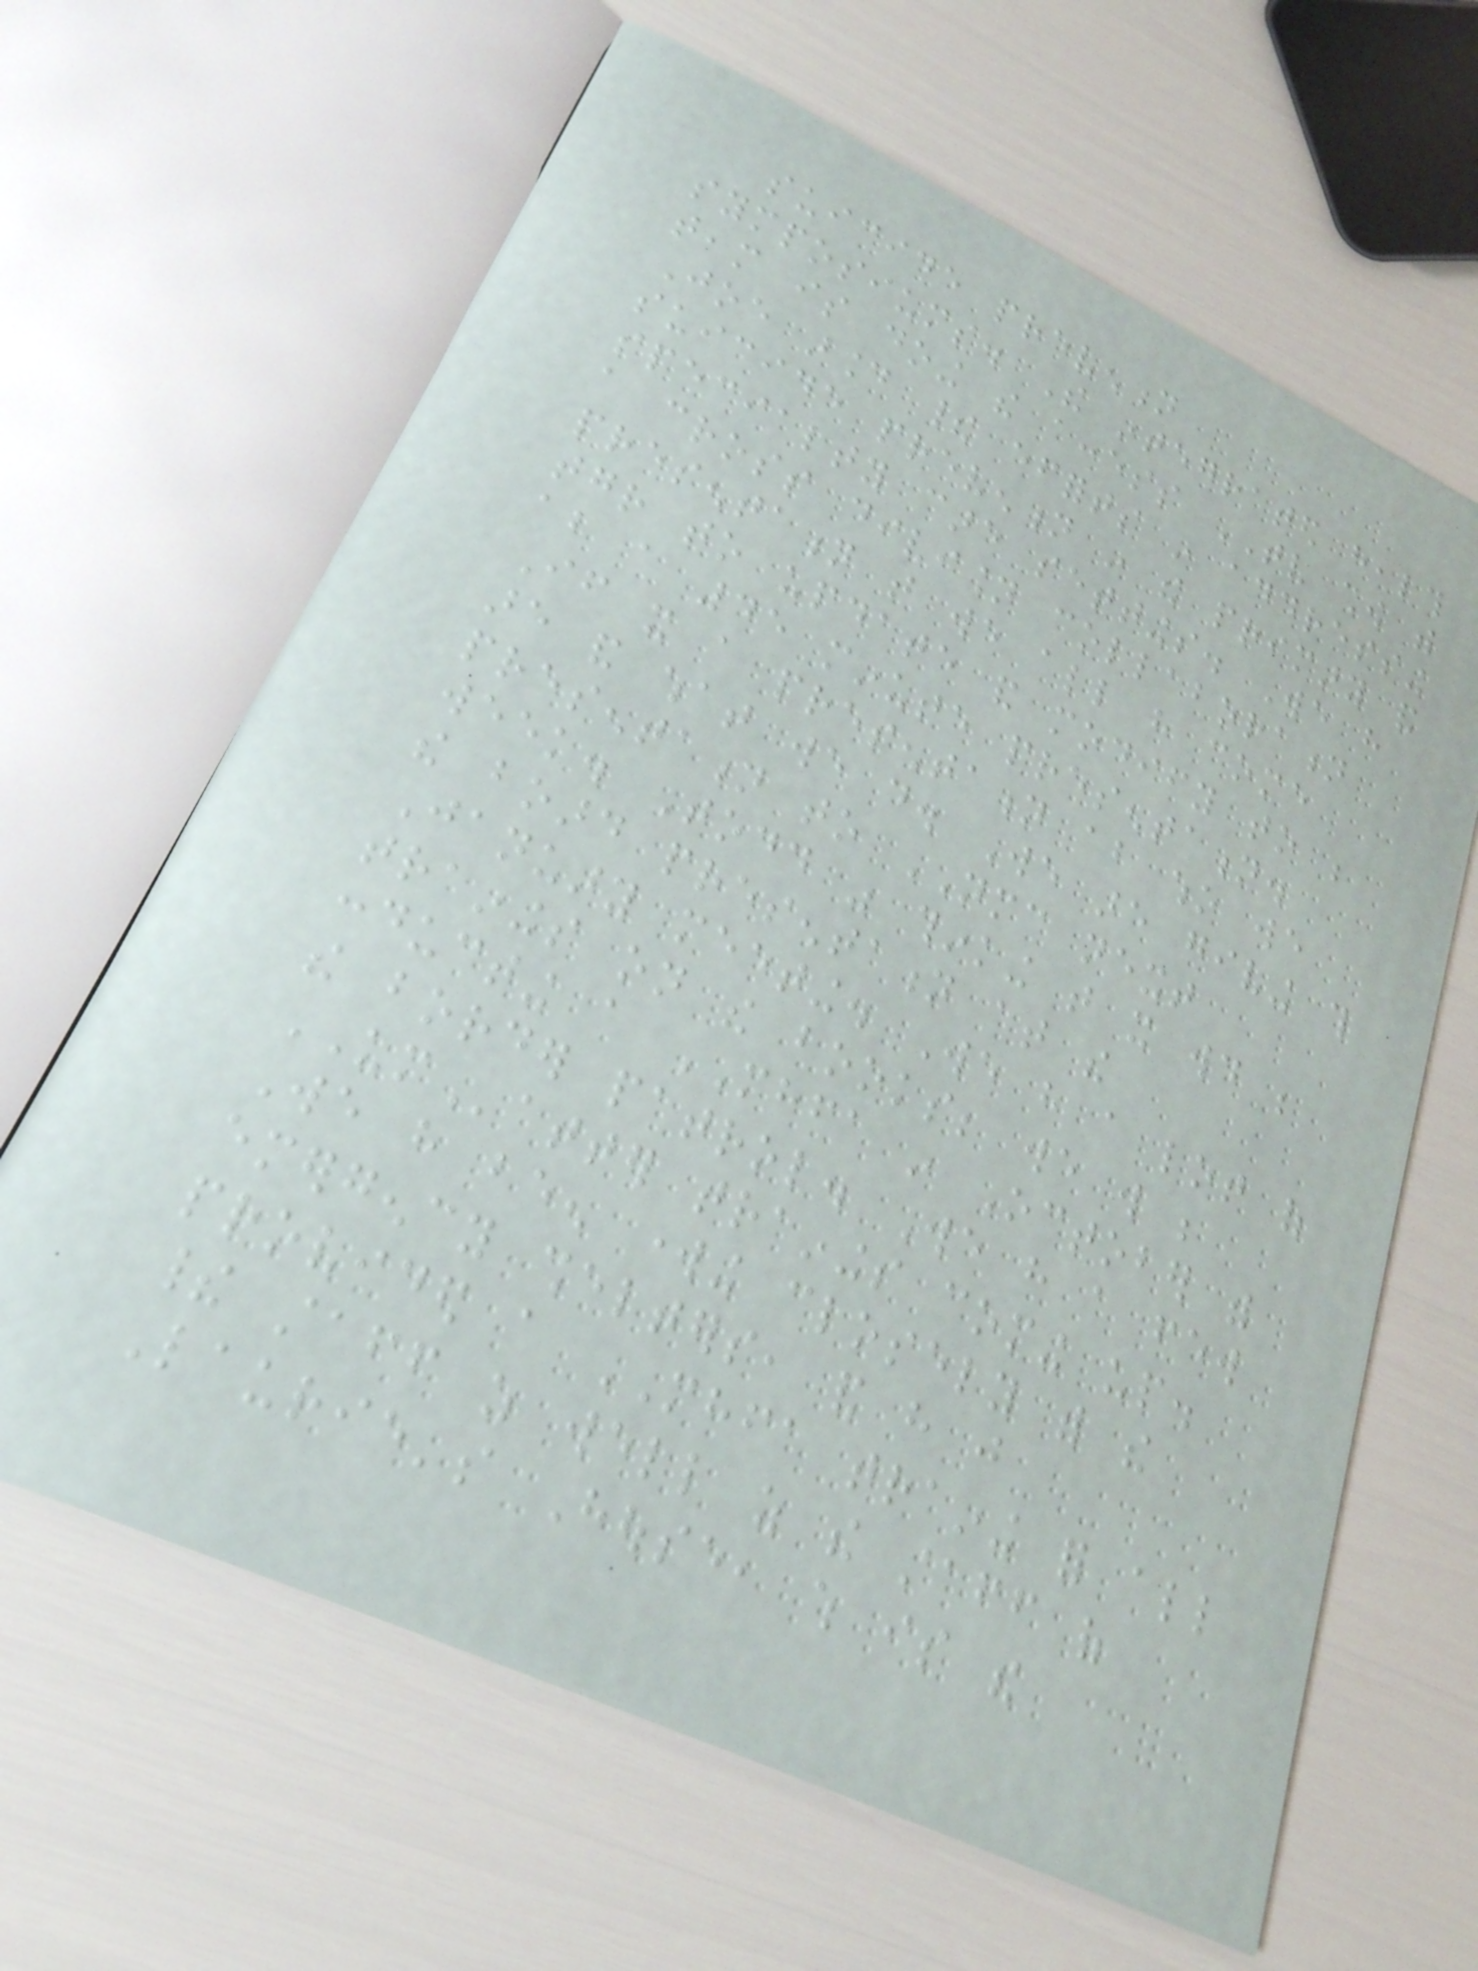suicide prevention
symposiums. The integrated health
team is doing the access TV show with
Joe around their efforts in addressing
suicide prevention in the primary and
specialty care settings. We have
a cross division collaboration
presentation that we all have come
together to update and modify to be
about a 45 minute presentation.
If it a presentation about who we
are and what we do. We are giving this
presentation to NMC next
week. Todd was thinking that it would be
the board presentation at the
January meeting. We have a lot of
trainings on the books; we will be
conducting a MHFA in October with
the border patrol. We have a few
UMatter trainings coming up.
We have been working closely with the
emergency shelters, and have just
provided a MHFA training for all
their staff as well as the staff of
Laurie's House, which is the
